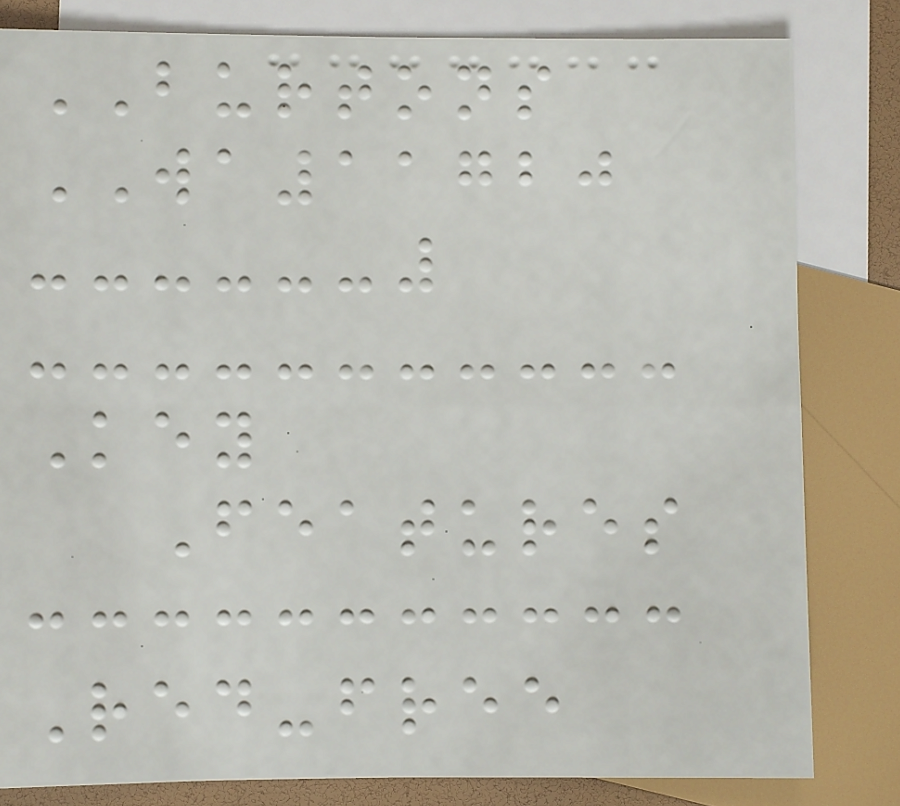BURTONS
WA11720
Key
Features
Red-free
